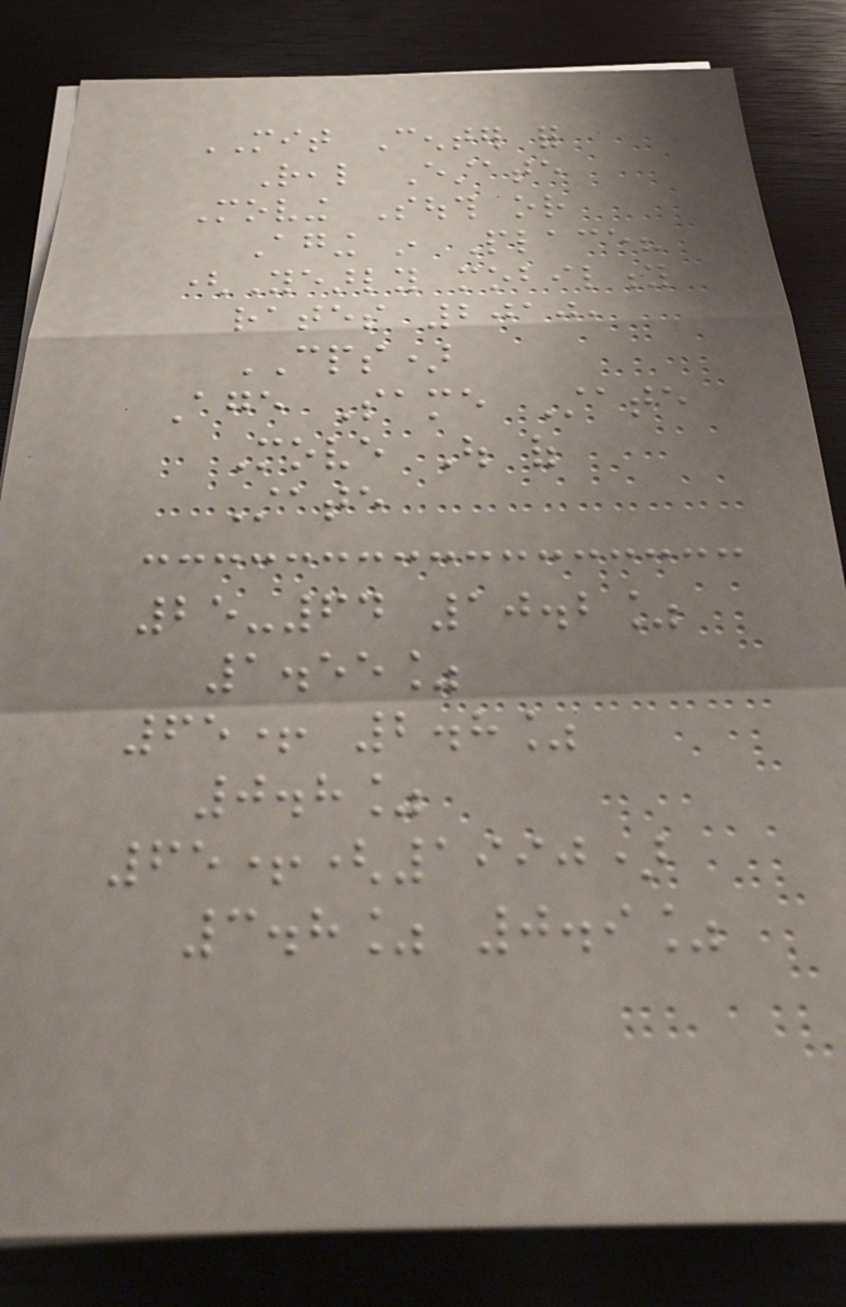MIT Center for
Real Estate
Moving South or
Aging in Place?
(Yearly mobility
rates 2010,
CPS)
Age Same State
Move Out of
State
25-64 10.2%
1.55%
65+ 2.8%
0.8%
65+(1990)
3.8% 0.9%
